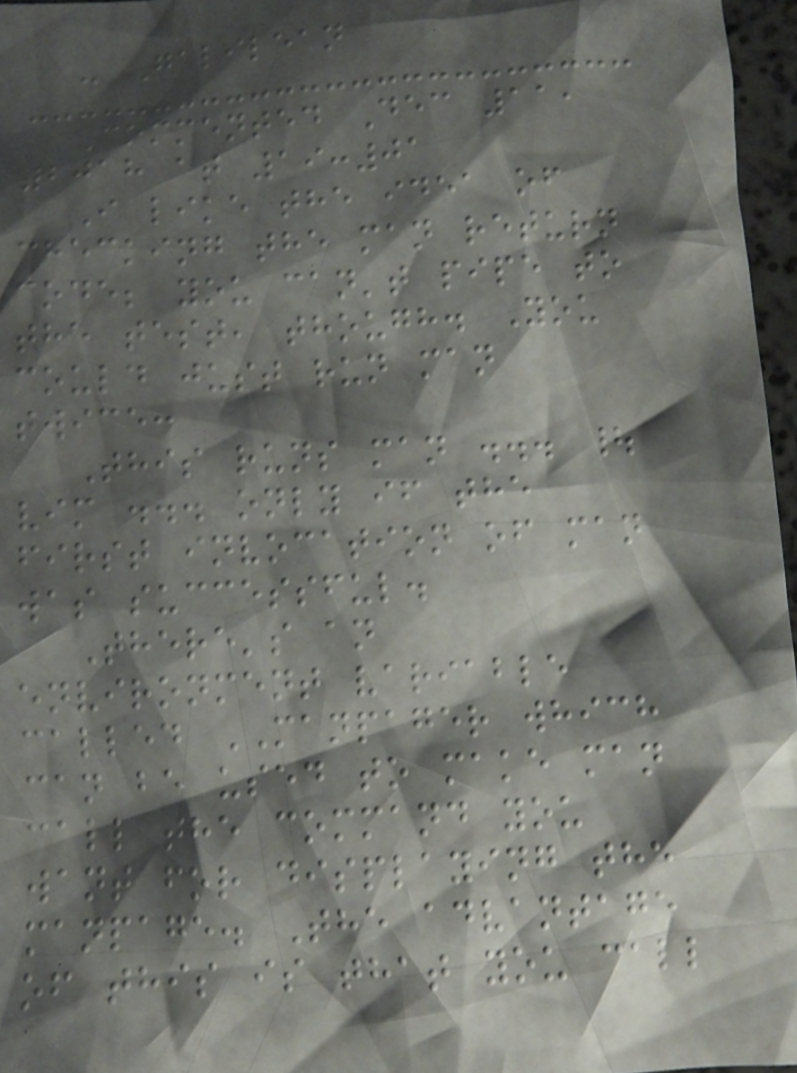- Galilean
Commented Dec 11,
2018 at 19:01
I like the idea of
checking the man return
code; you can't pipe to
the test, though. You
could just run man
twice:
This runs man ... |
vim ... only if the
first invocation of man
was successful.
There's an
environment variable
called MANPAGER which
can be used to make man
call the command you
want for displaying the
manpage. The advantage
of this is that you call
